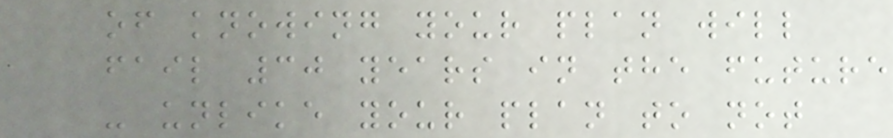of knowing your plan will
fail 30 years in the future
- unlike your plan to not
